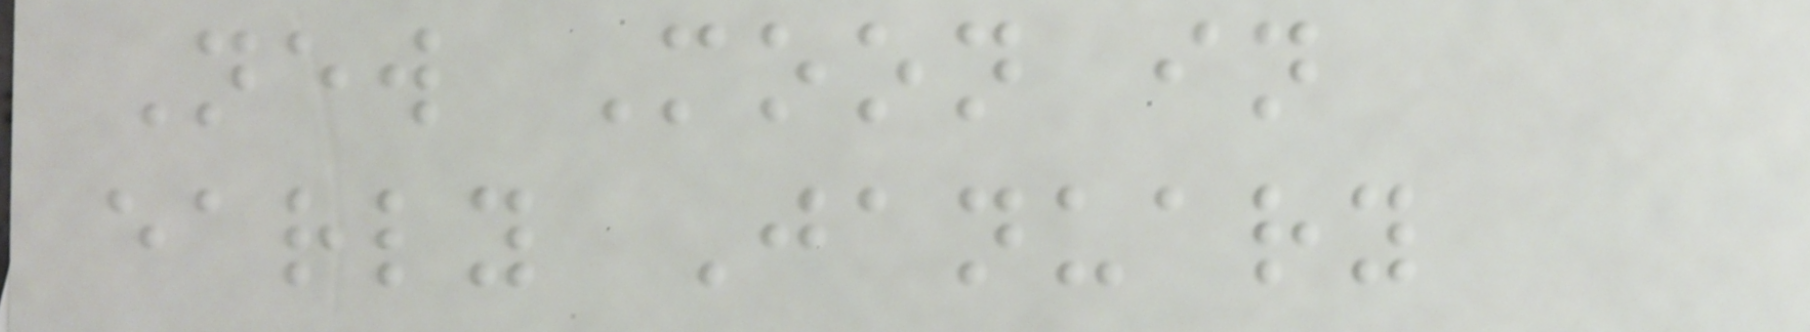New Moon in
early January
